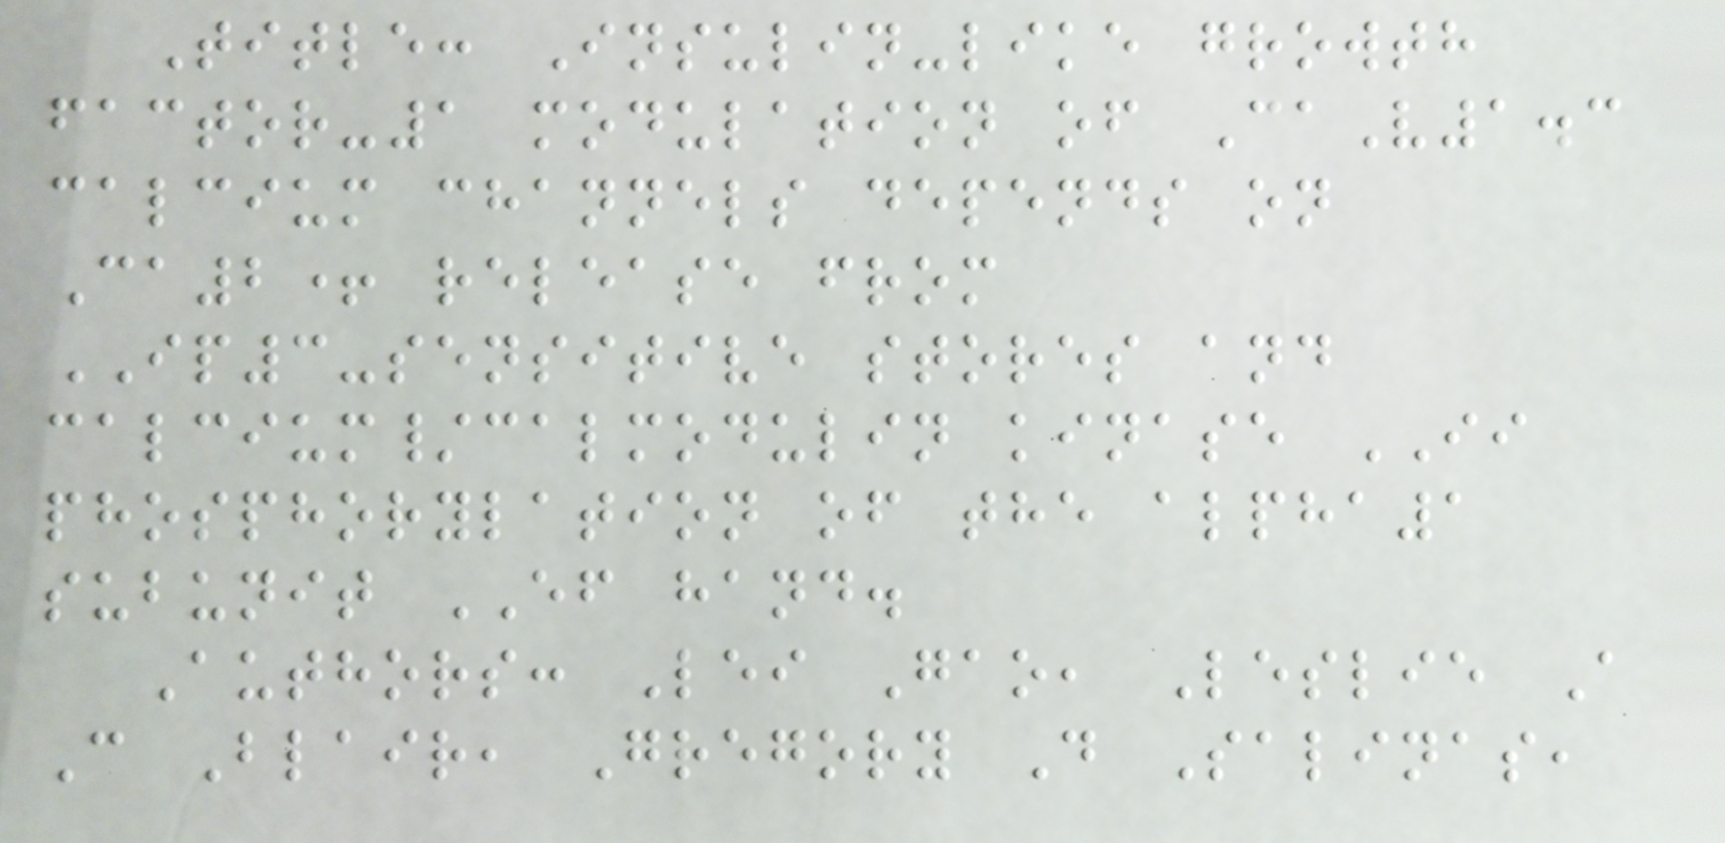Title: Insulin-like growth
factor-1 modulation of CaV1.3
calcium channels depends on
Ca2+ release from
IP3-sensitive stores and
calcium/calmodulin kinase II
phosphorylation of the alpha1
subunit EF hand.
Authors: Lei Gao, Leslie A
C Blair, Gregory D Salinas,
